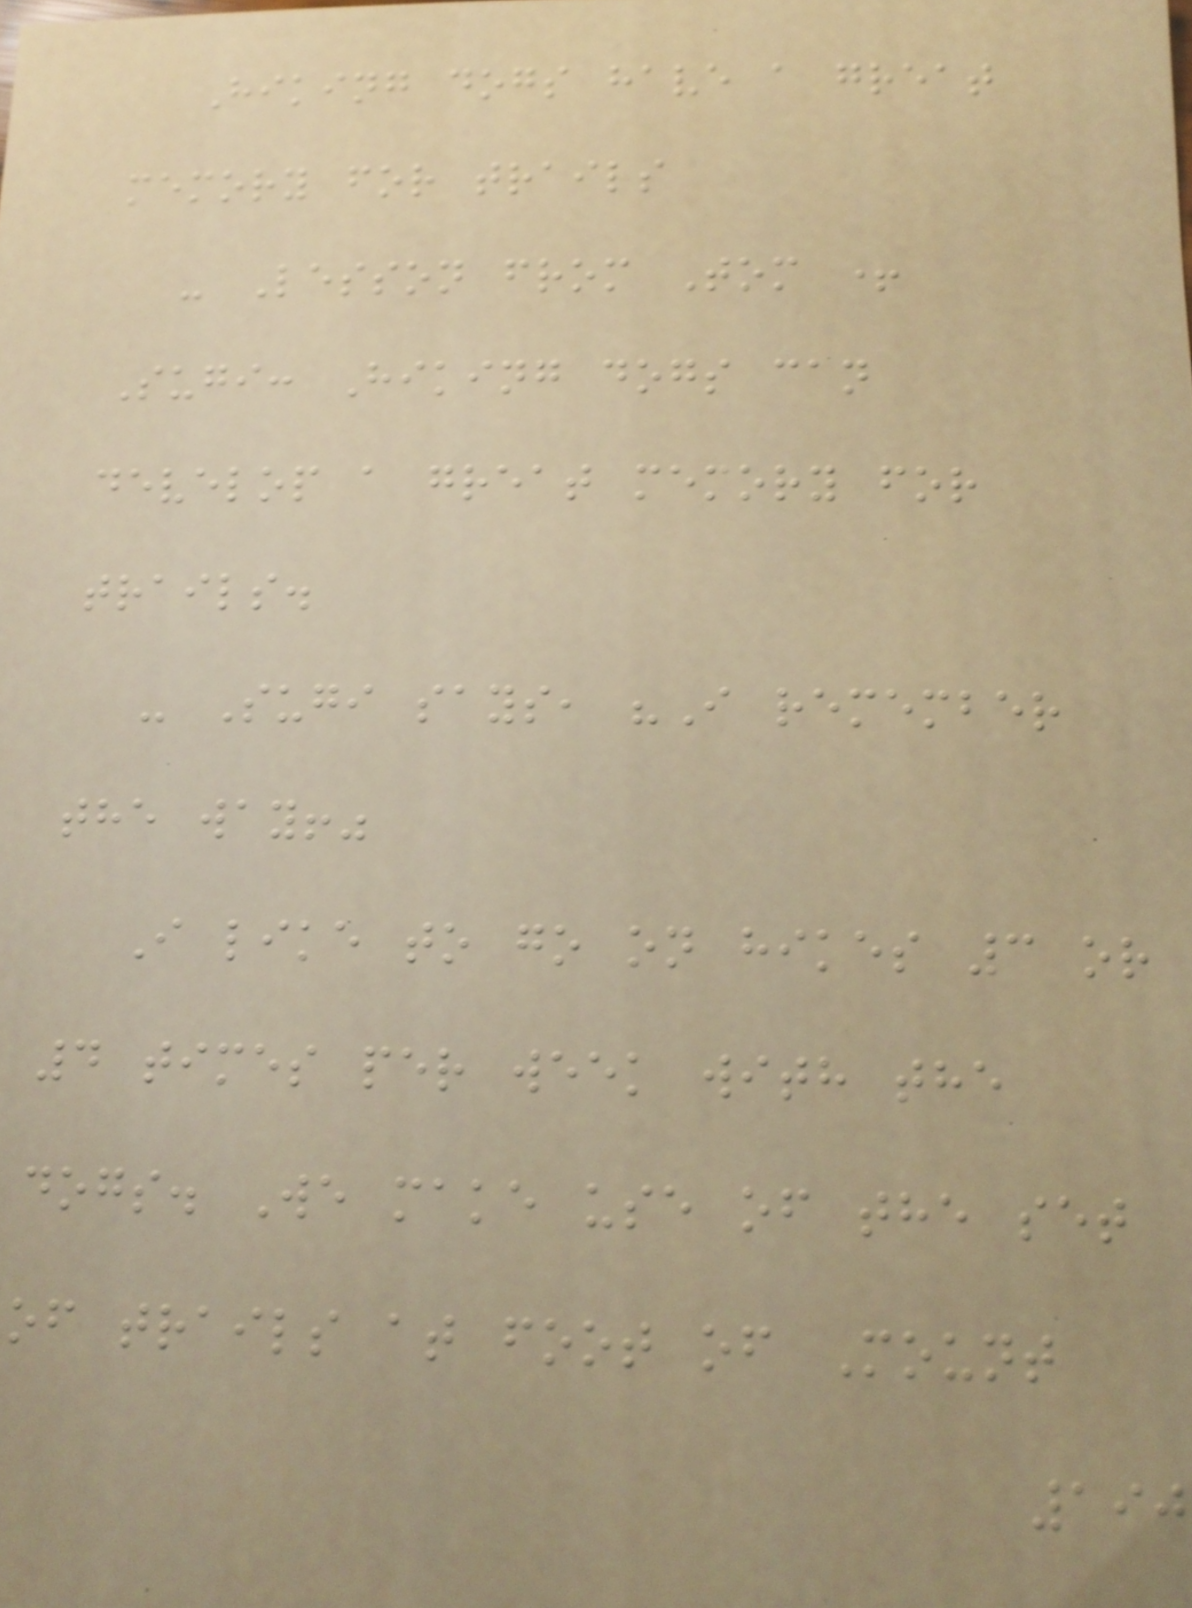Hiking dogs have a great
memory for trails
- Lesson from Tom +
Sugi: Hiking dogs can
develop a great memory for
trails.
- Sugi says, "I remember
the way!"
I like to go on hikes 3 or
4 times per week with the
dogs. We make use of the set
of trails at foot of Mount
190
